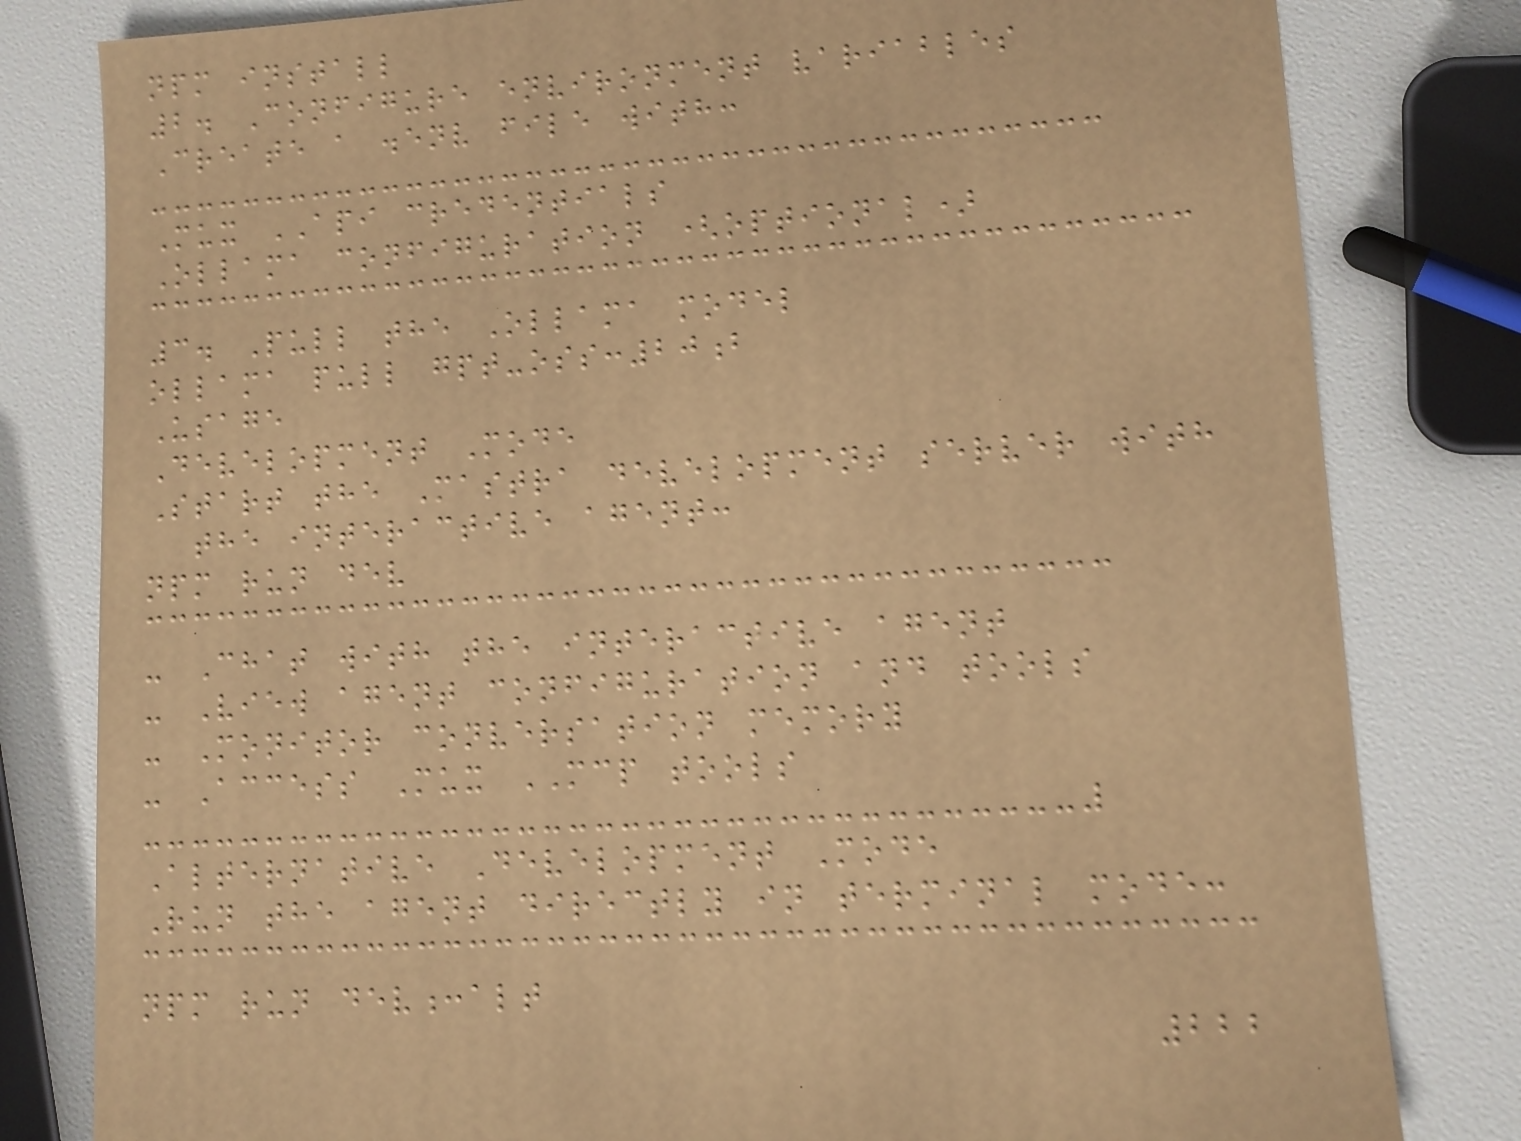npm install
2. Configure environment variables
Create a .env file with:
Mux API credentials
Ollama configuration (optional)
3. Pull the Ollama model
ollama pull gpt-oss:20b
Usage
Development Mode
Start the Mastra development server with
the interactive agent:
npm run dev
- Chat with the interactive agent
- View agent configuration and tools
- Monitor conversation memory
- Access Mux MCP tools
Alternative Development Mode
Run the agent directly in terminal mode:
npm run dev:alt
222
